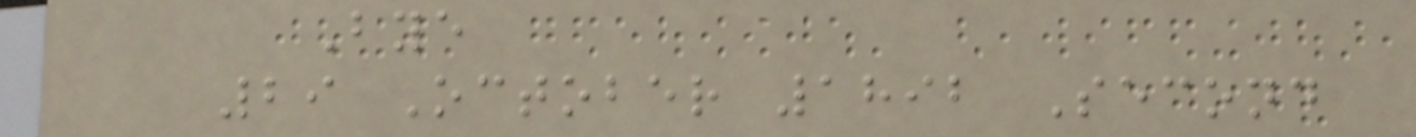Bye
29 October 1892 Second
